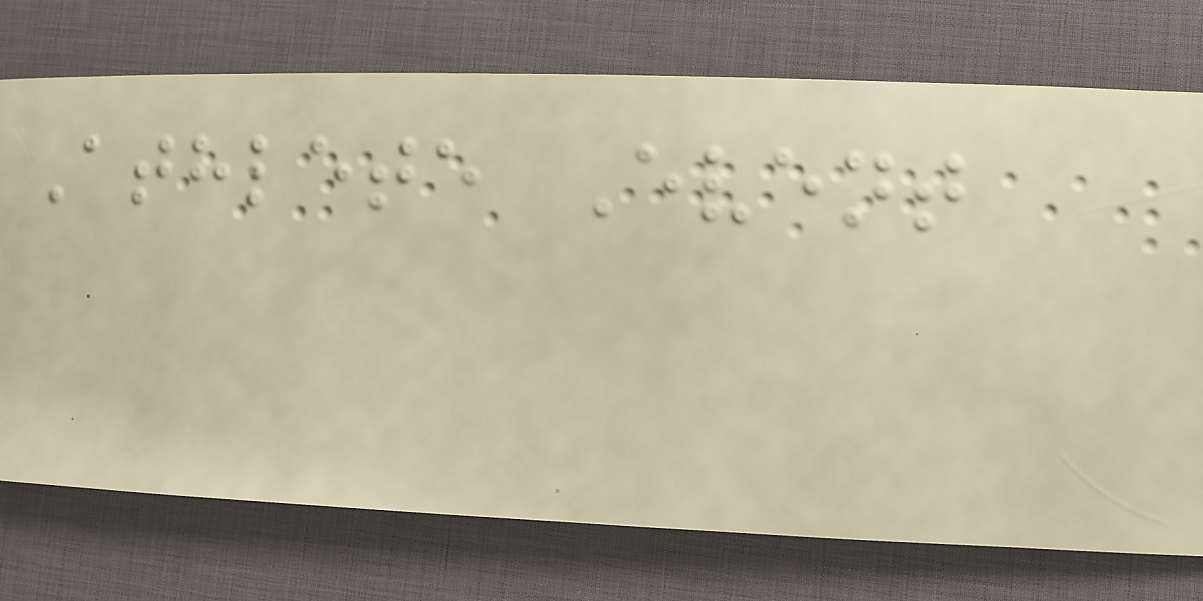Athlete Event
